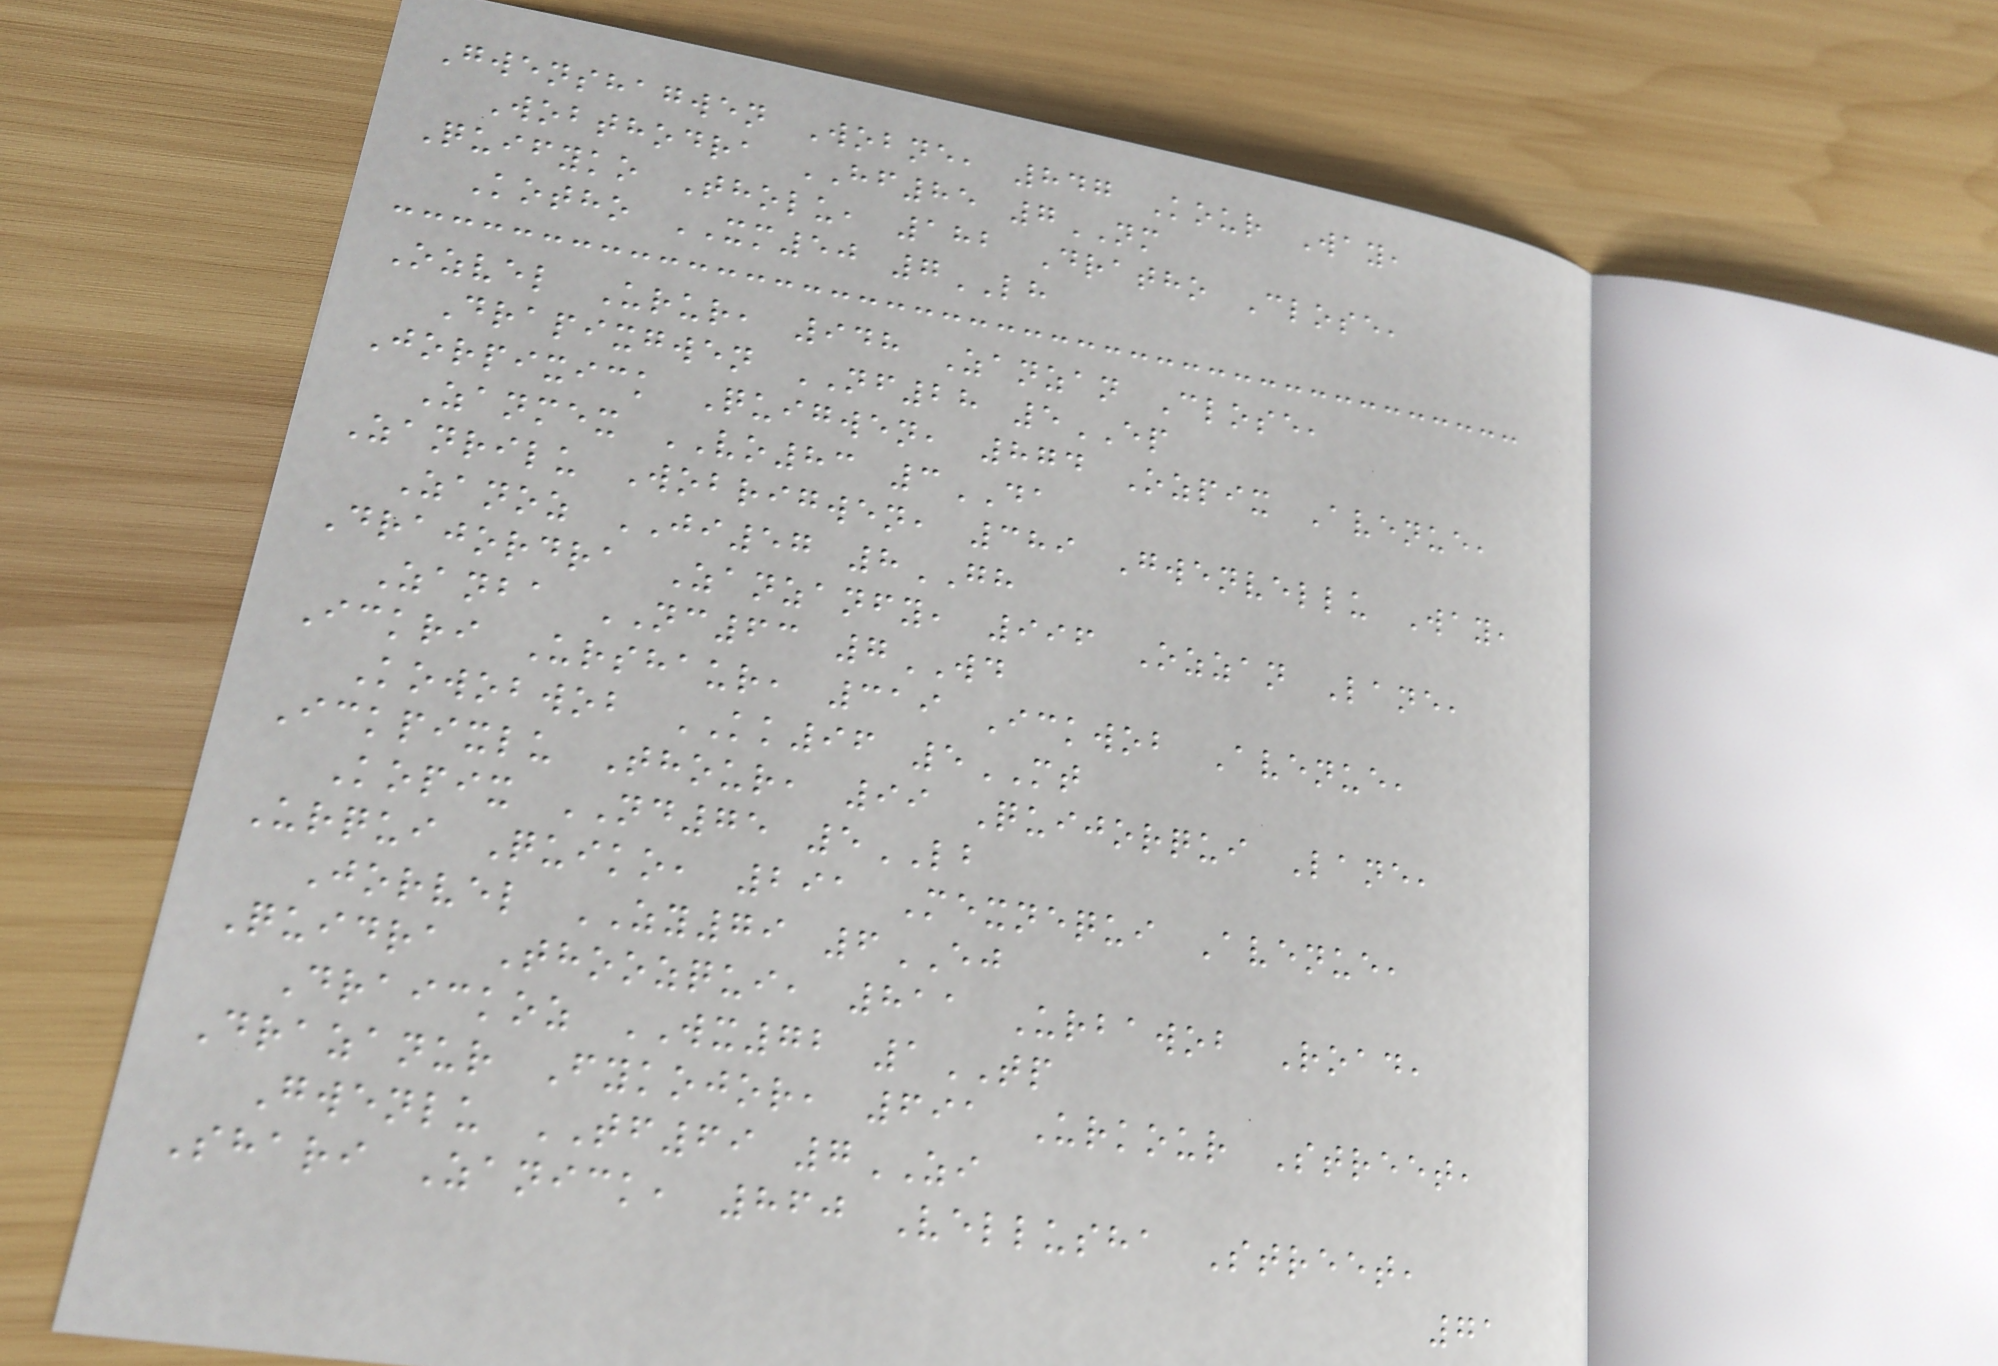Gwenshagwen Wobne, 847 Kour Way,
Wobthodra HF85 7NM
Quifyko Tholu, 182 Dratho Close,
Kotho XM50 7LH
Ozvel Urur, 948 Zanzan Close,
Drapixgwen NF28 5EP
Jorpixick Quigwen, 874 Ozpix Avenue,
Zanmex VO83 3DA
Zanrilu Wobrigwen, 389 Gwenvellu Way,
Zanoz JI57 8GH
Drajordra Zanzanfy, 996 Ozzan Lane,
Zanba NC63 7WD
Ickri Urshaur, 319 Ickwob Avenue,
Kowobwob KK96 5MT
Ickpixlu Thour, 99 Quijorqui Lane,
Kopix ND75 5LB
Urqui Quiko, 291 Mexnequi Avenue,
Jorvel ZY79 6EJ
Quidra Thoozqui, 811 Urbawob Road,
Draickoz WX72 1TP
Drazanur Fykojor, 691 Urkour Street,
Gwenlu TF69 7ZI
Shari Zanick, 860 Vellusha Street,
71
